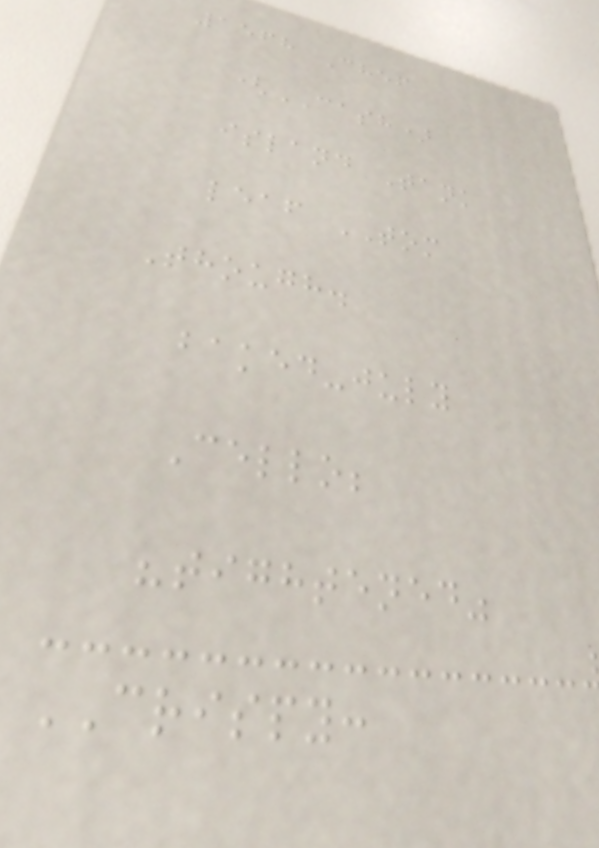1568 Chef
(CASH)
island Tank
leaf TOM
Though.
baked-july
Cello;
"tightened"
CRISPY:
